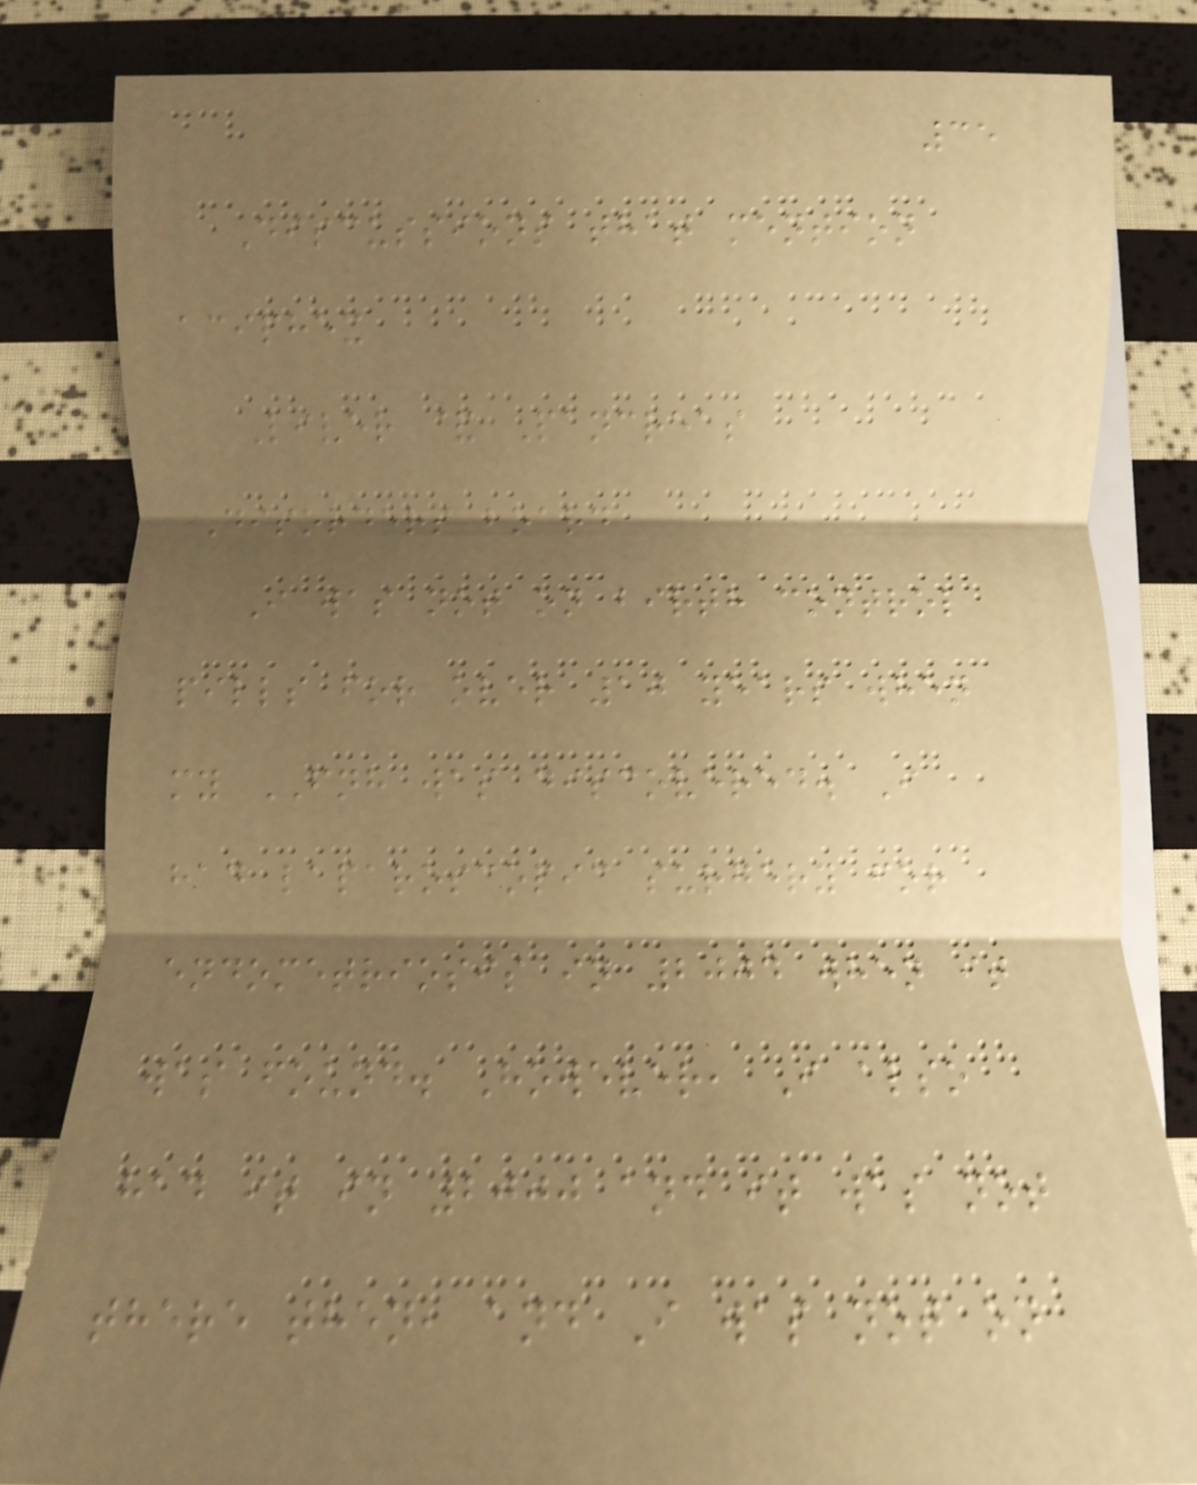35
Discussions that mention
aciphex
Liver & Pancreas
Disorders board
I was not on birth control
pills for over 10 years when
my FNH was discovered. I
had laparoscopic surgery for
endometriosis in 2004 when it
was found. However, I also
had it in 2000 and it was not
there then, and I was not on
